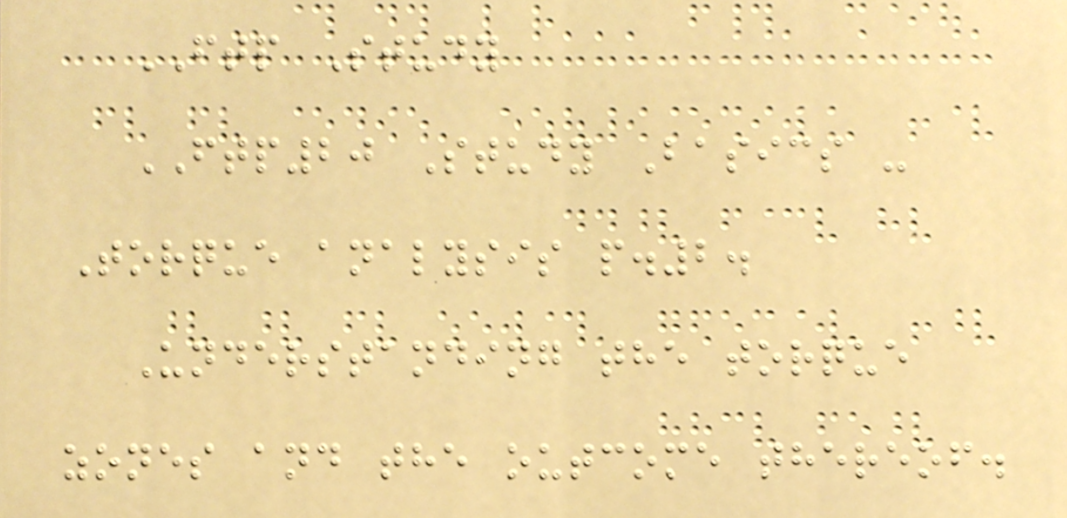FTP Study
FTP20 Study Basics -
Torque analysis p.2.
Understanding the torque
zones and the outcome thereof.
